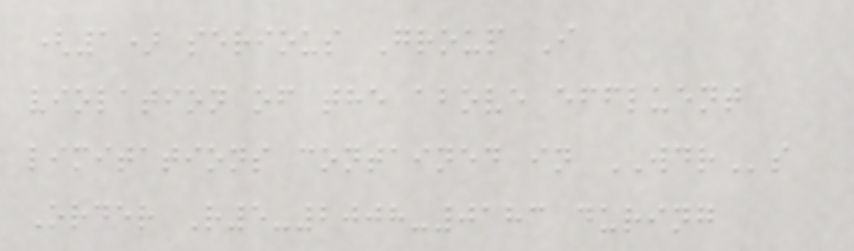(1) serious Group I
violation of the above effluent
limitations contained in WDRs
Order R5-2008-0183 during
